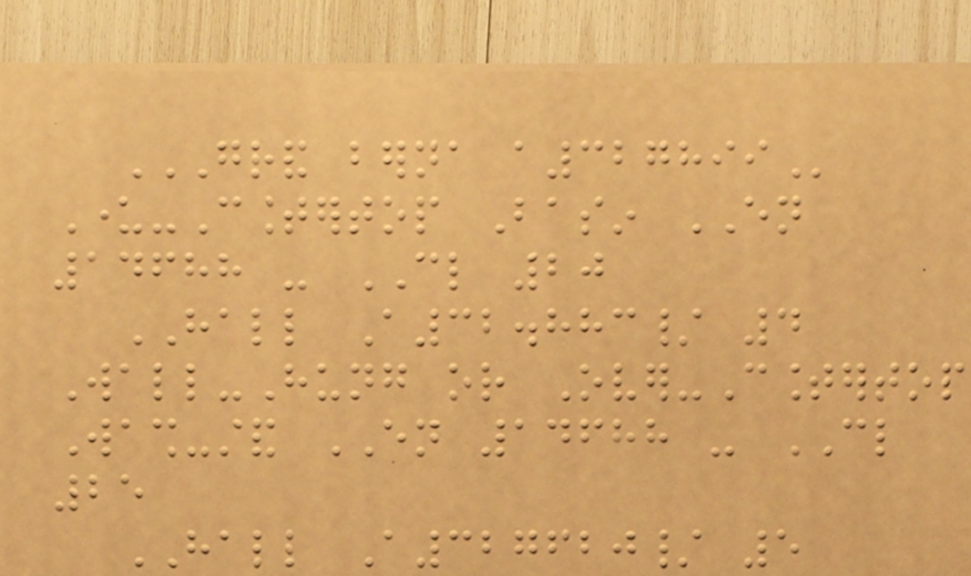GRAND BERNA A327899
Under-Countertop Basin EN
14688 - CL 20
HALL A32.883/ 4
Wall-Hung or Over-Countertop
Wash-stand EN 14688 - CL
25
HALL A327620/ 5
